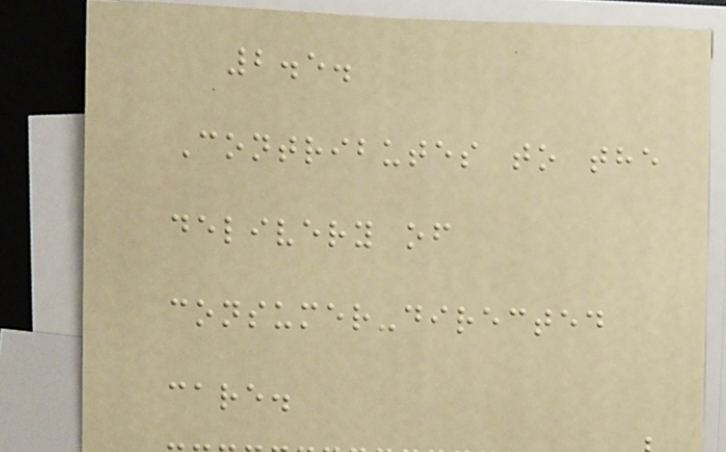2.5.
Contributes to the
delivery of
consumer-directed
care.
